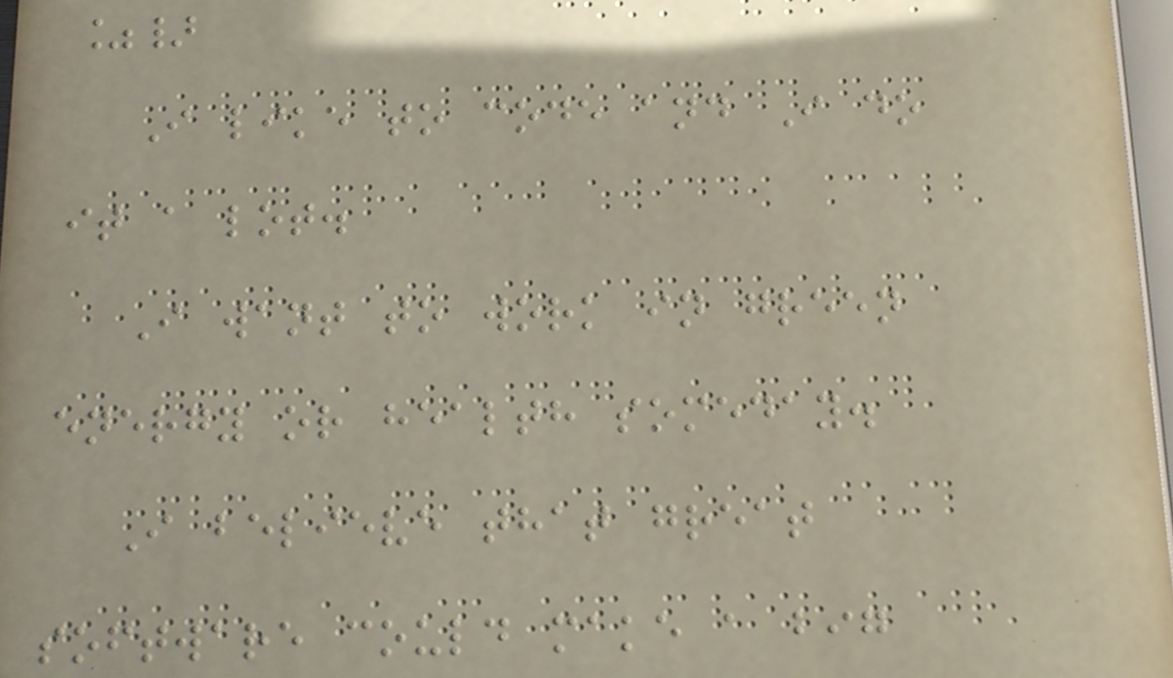%}
I like to code and I do
it a lot.
I want to work in green
energy or health someday.
I believe that great
software could make a big
